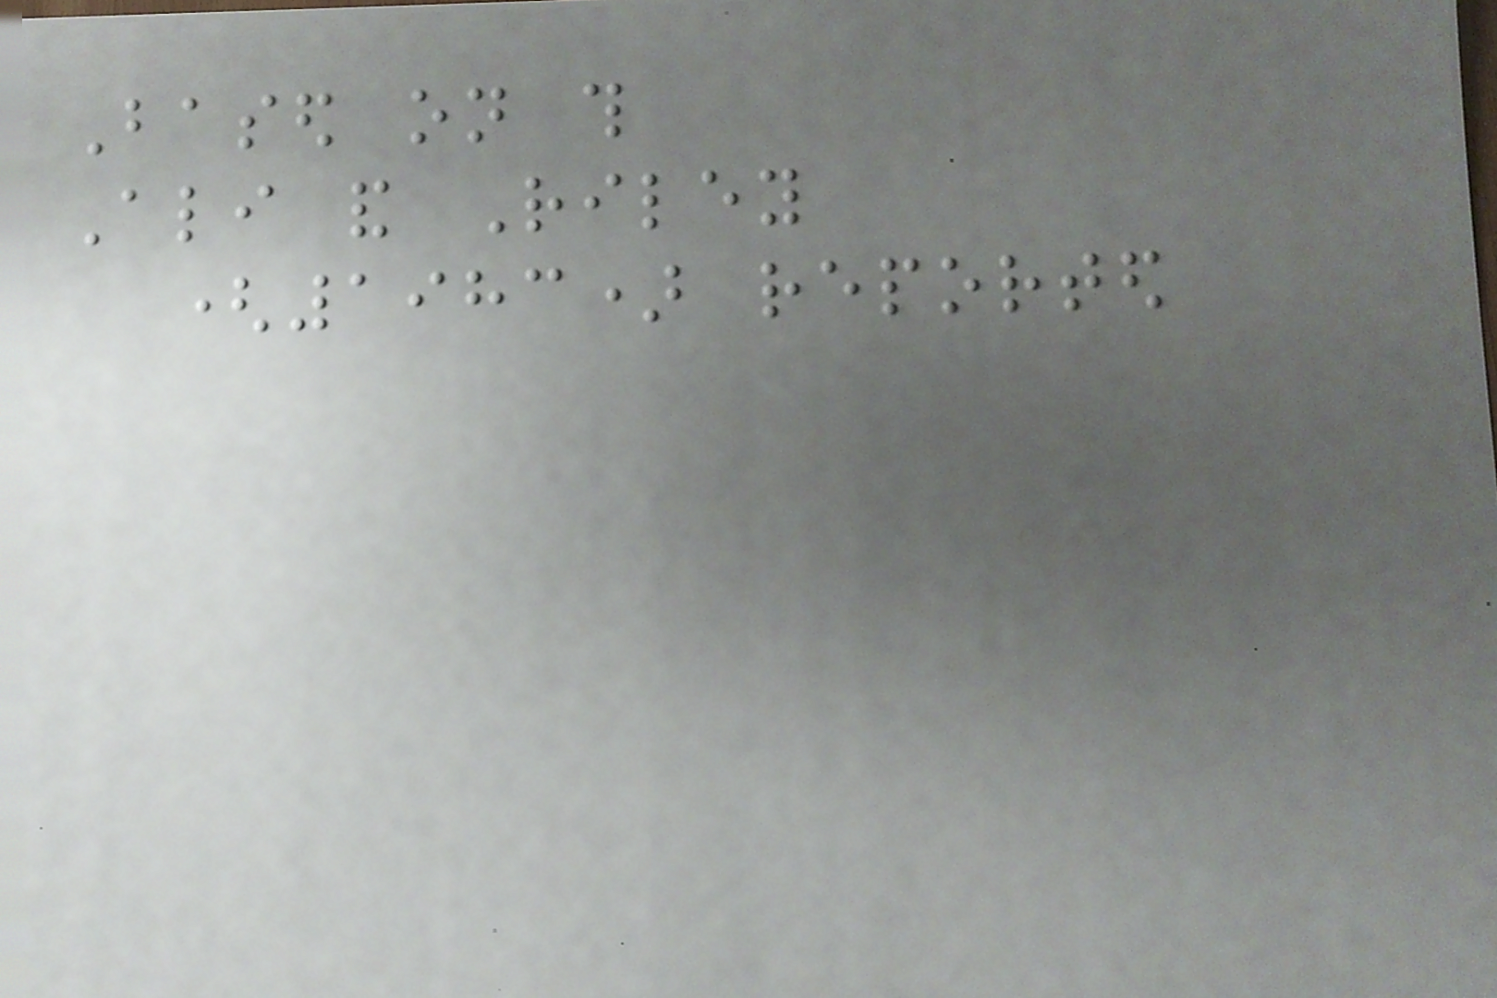Based on this
Ali and Riley
(1983) reported
